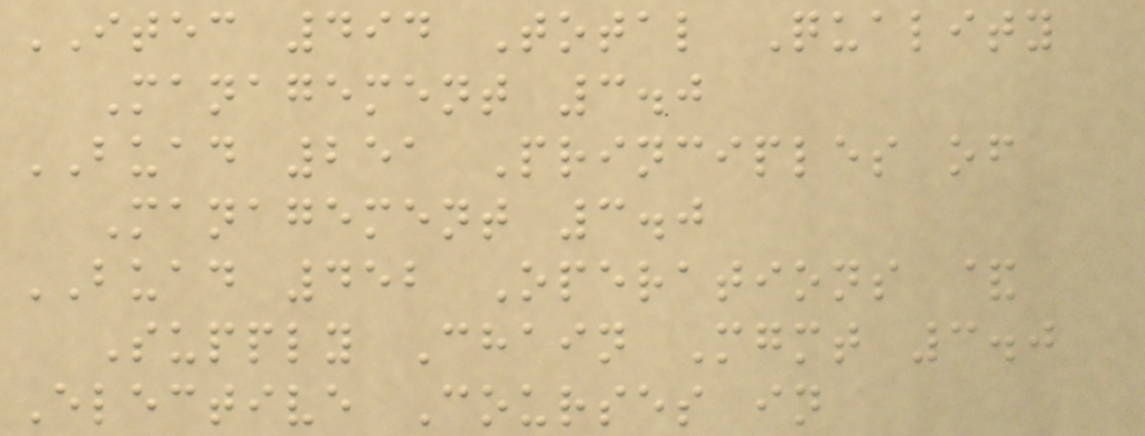ITEC 494 Total Quality
Management 3.0
BUAD 251 Principles of
Management 3.0
BUAD 452 Operations &
Supply Chain Mgmt 3.0
Elective Courses in
